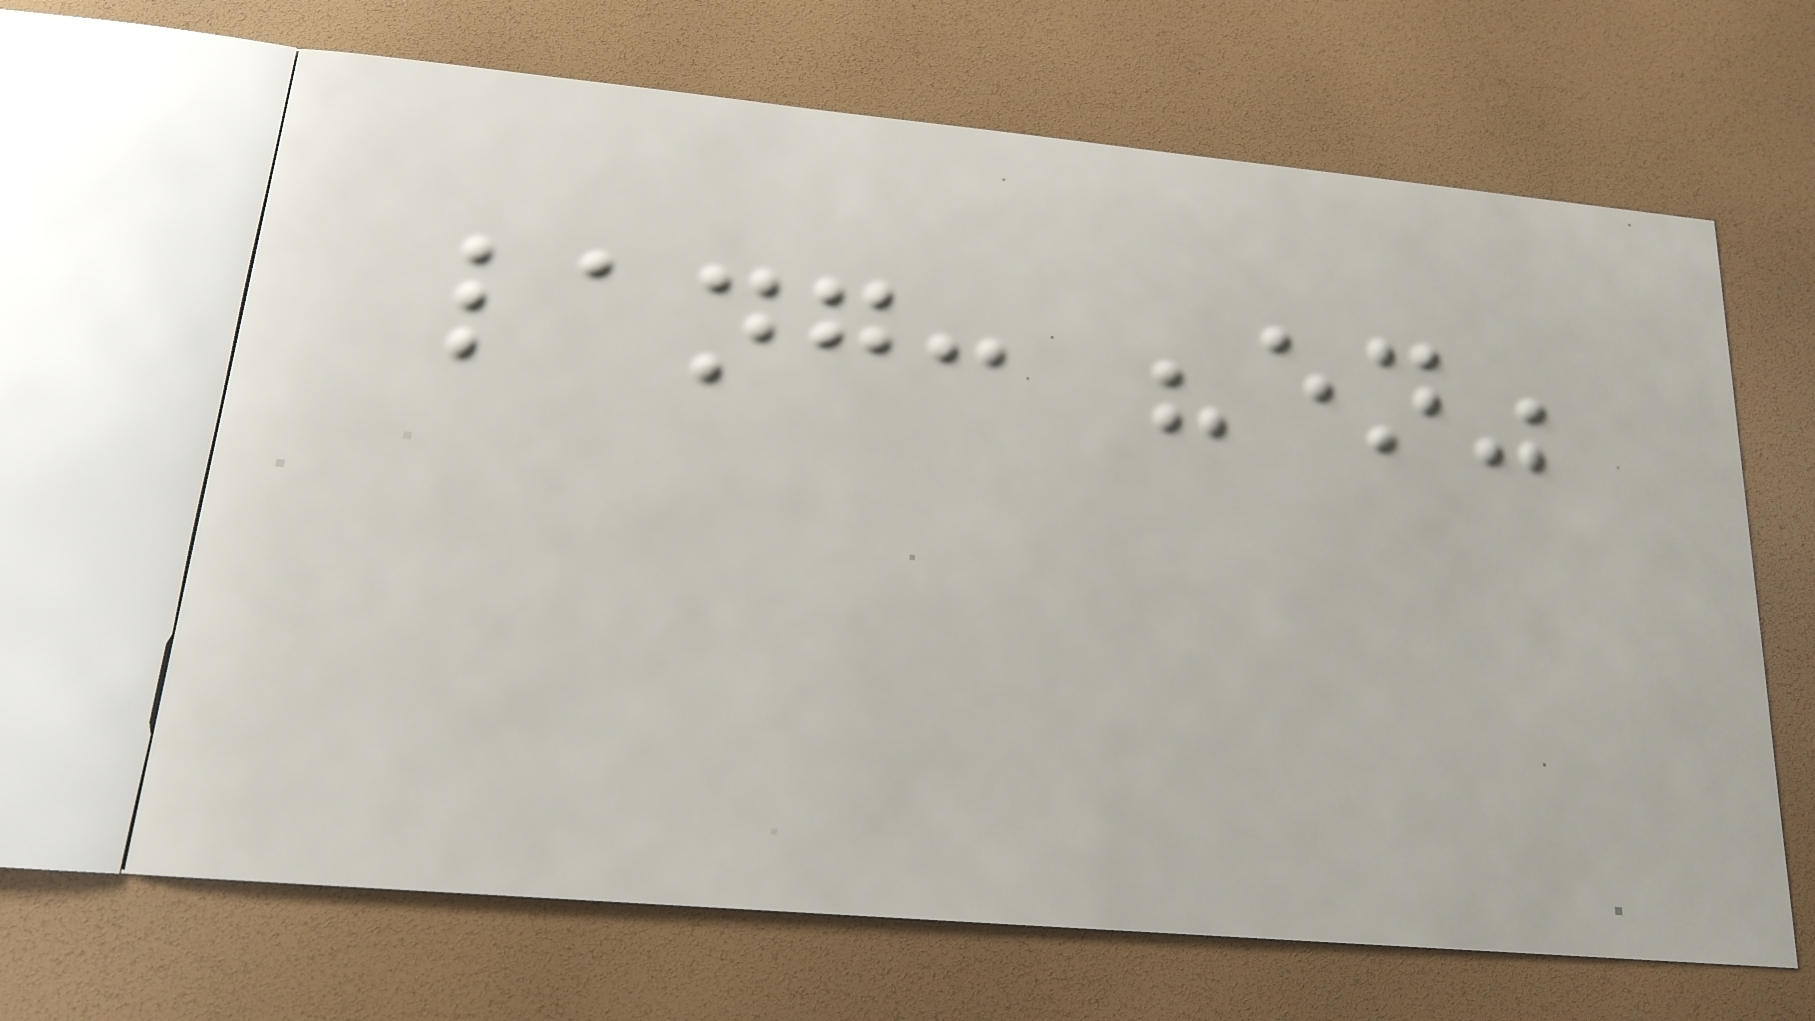lang: "en"
